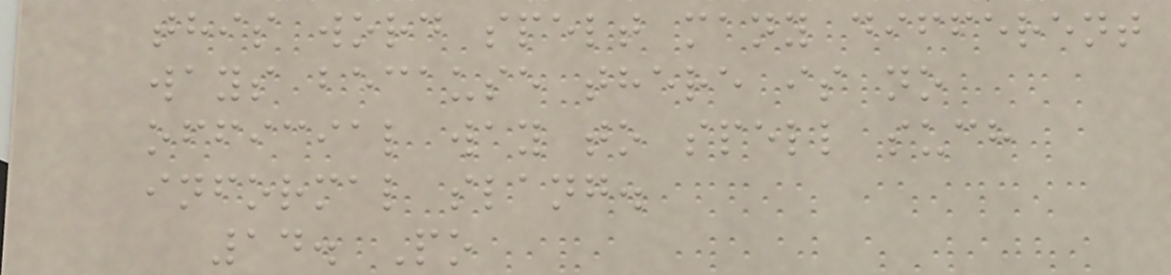this word spelt many different
ways because there is no
official way to spell such
informal slang.
14. Po
